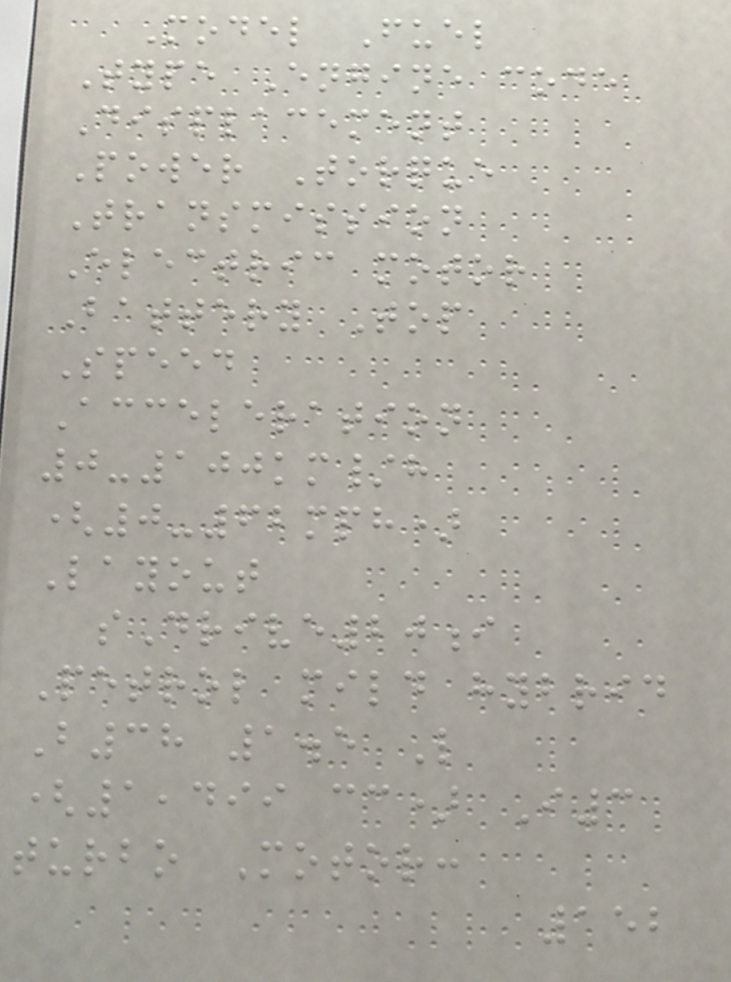Model Fuel
Type Engine code
Displacement
Power Torque
Transmission
Electric motor
Battery Top
Speed
Acceleration
0-100km/h
(0-62mph)
Layout
sDrive20i
Petrol mild hybrid
B38 1.5 L
(1,499 cc) I3
turbo Motor:
152
